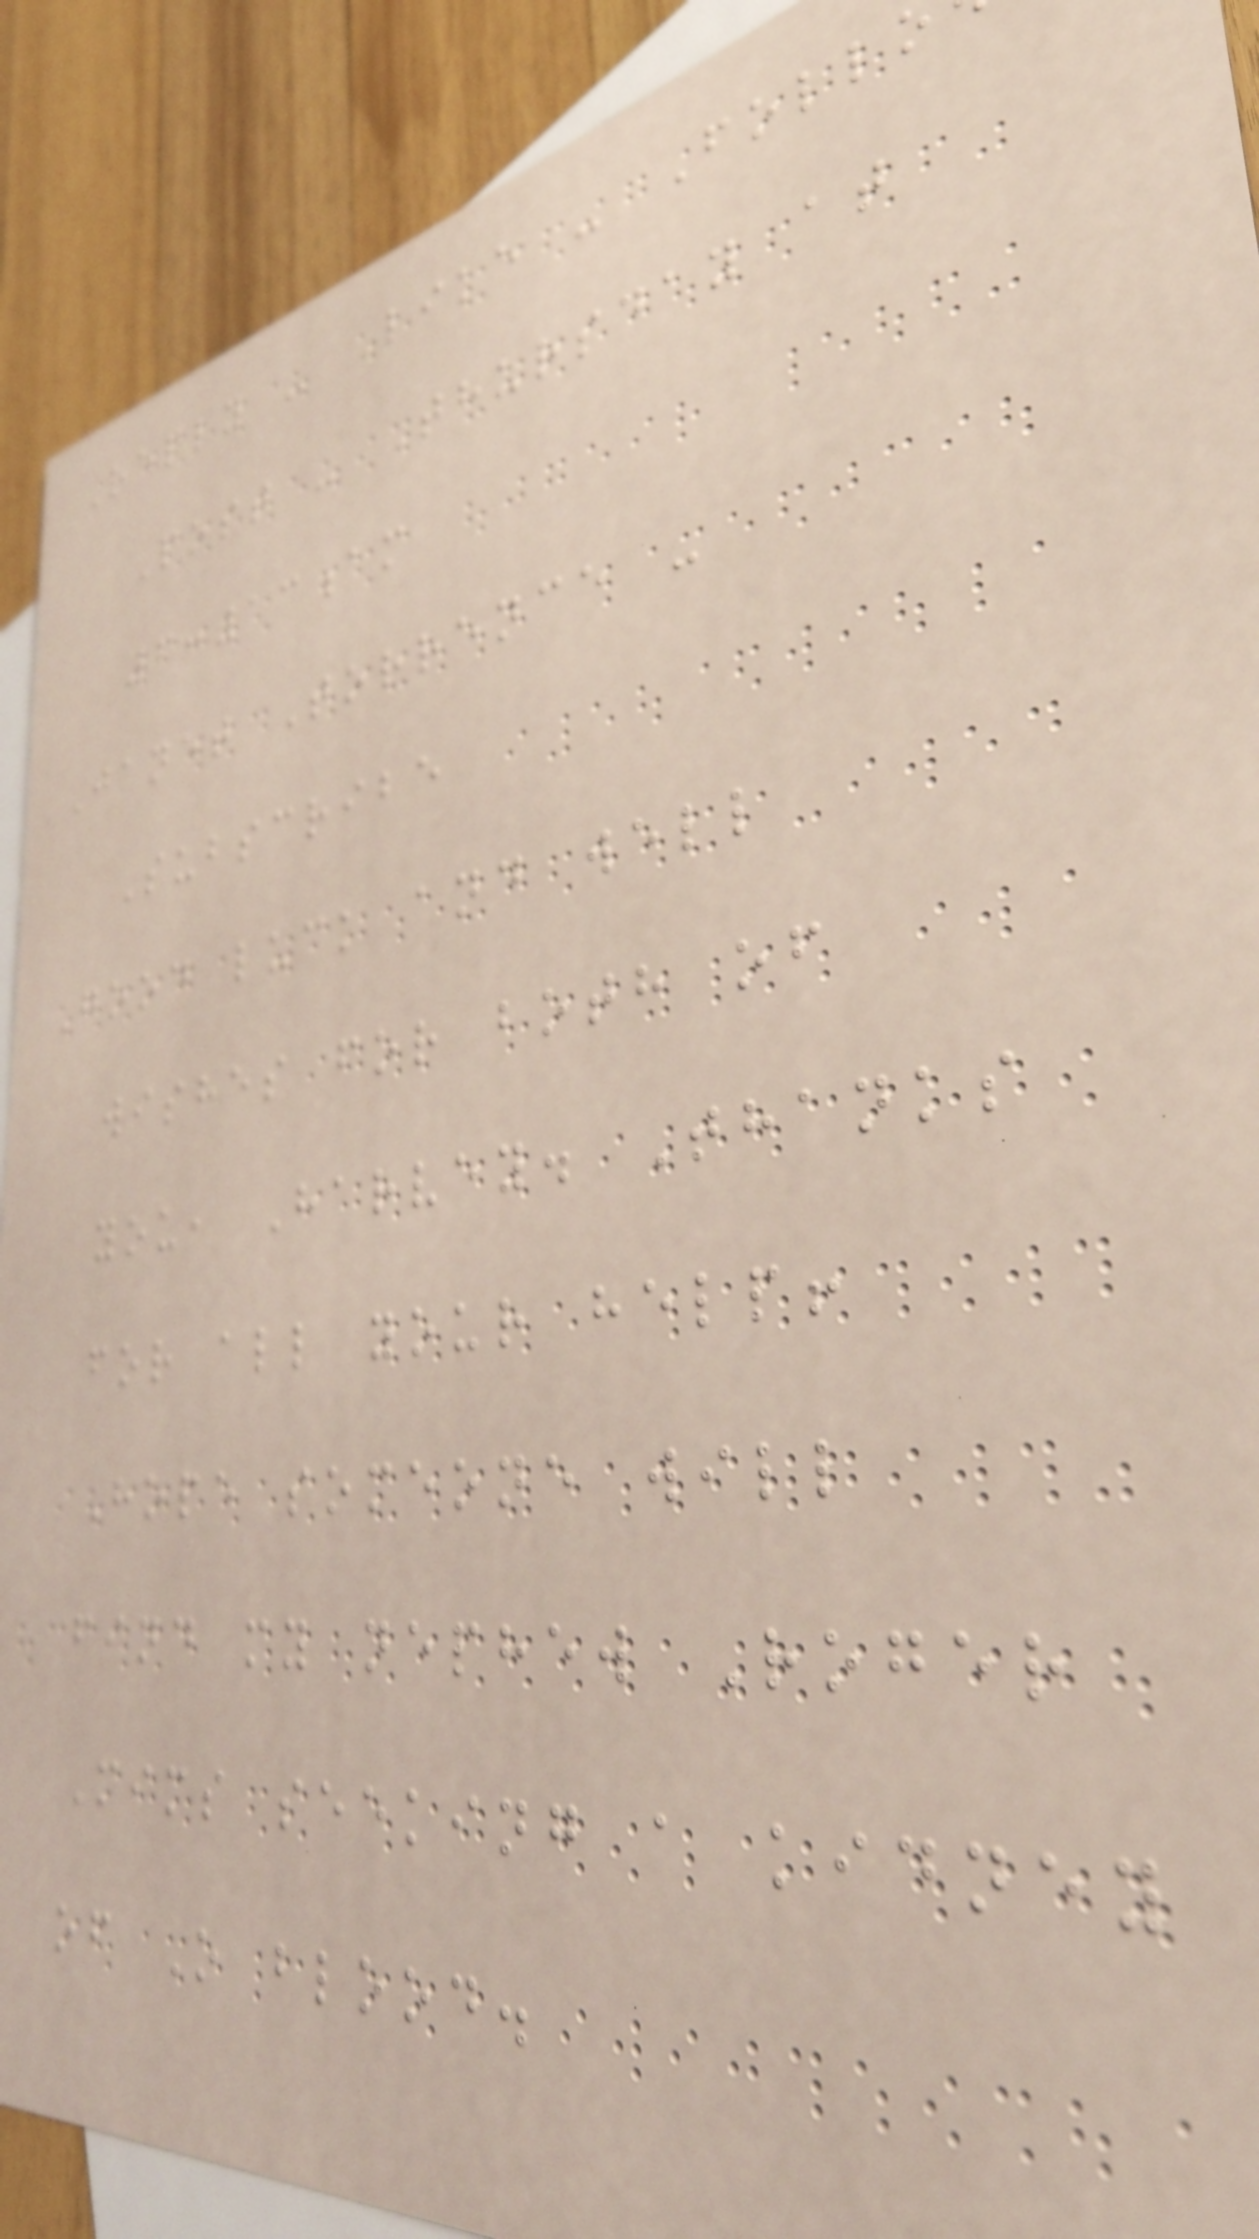Reply - Like - Foll
Post - Thursday at
6:13am
Janet Torrence -
Subscribe
Good luck and well
wishes for both of
you, Harvey. Thanks
for all your help!
Hope someone will
find my nephew Roger
Mims seeking a kidney
of O blood.
